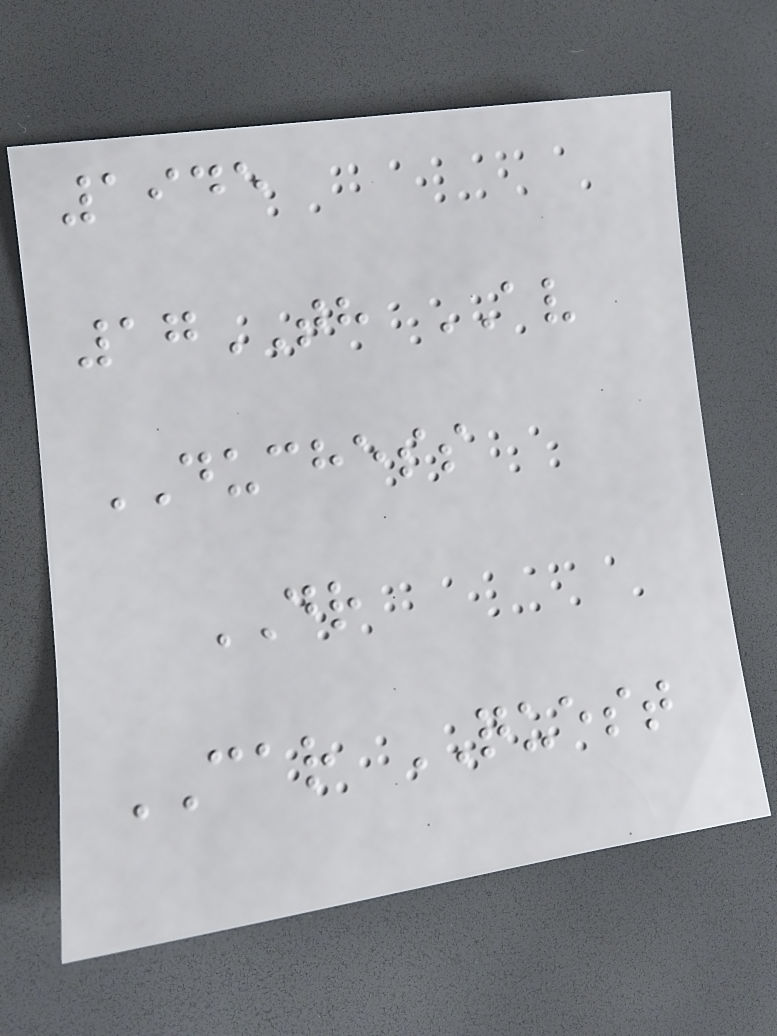1945
17TH AV
DUCHESS
DR
CAR QUEST
